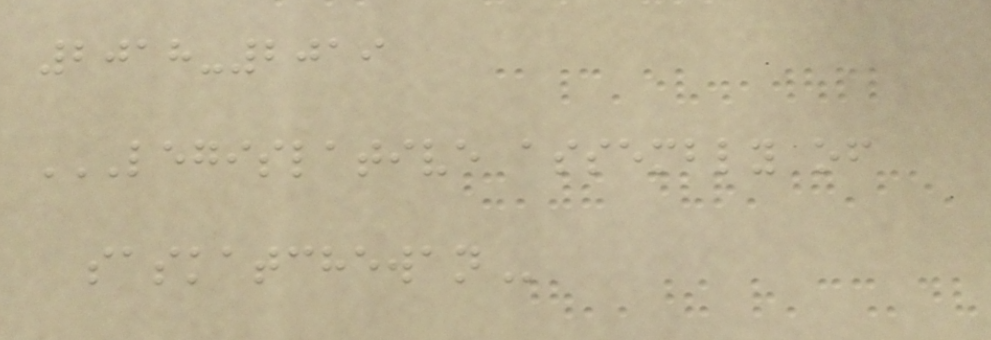2018-2019
LEGISLATIVE ASSEMBLY OF
SASKATCHEWAN
